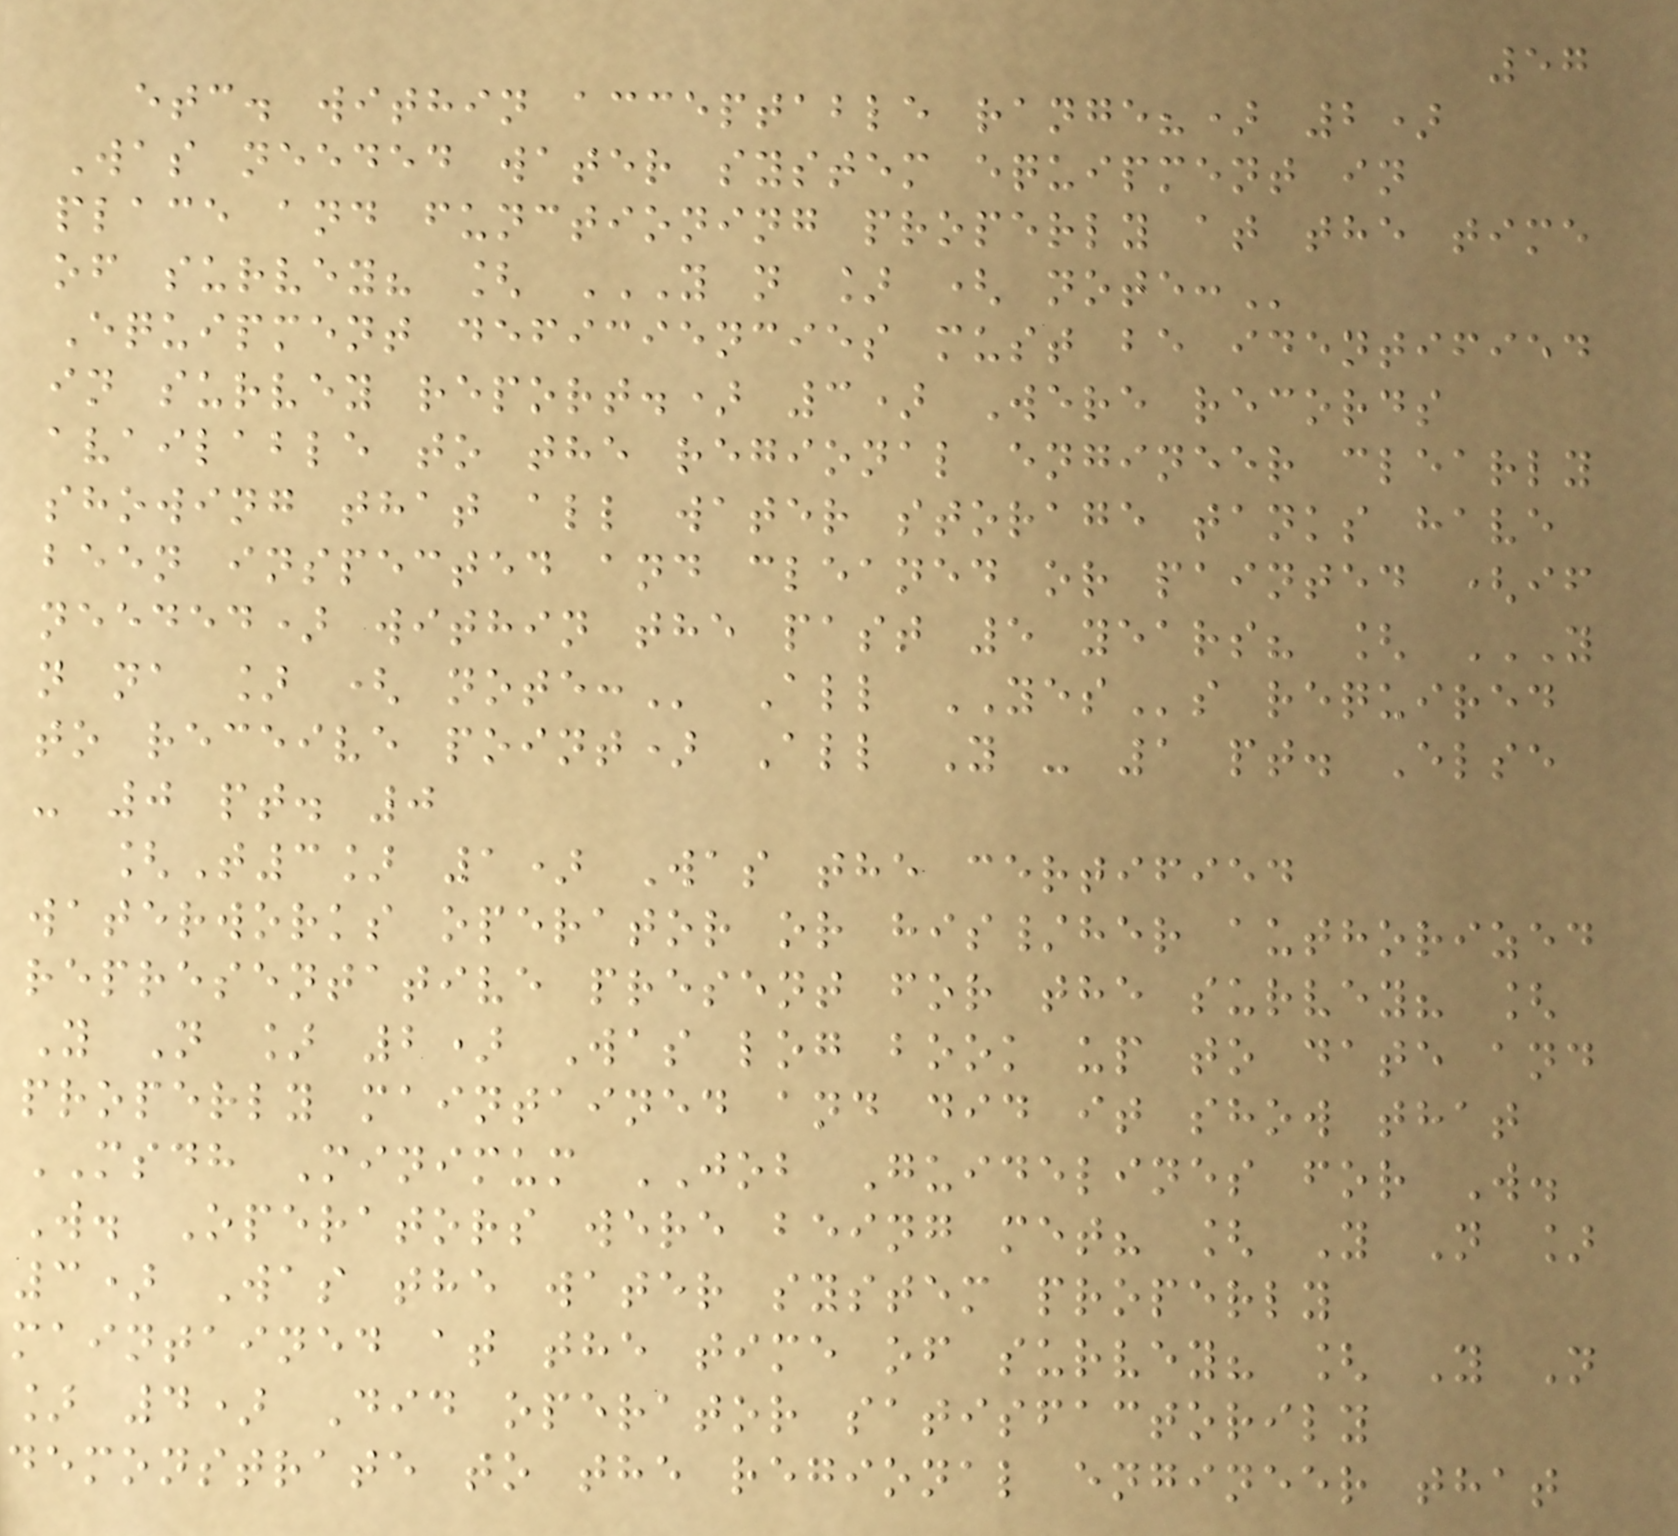57
etc. within acceptable range?) 2)
Was needed water system equipment in
place and functioning properly at the time
of survey? [ Y N ] ( NOTE:
Equipment deficiencies must be identified
in survey report.) 3) Were records
available to the regional engineer clearly
showing that all water storage tanks have
been inspected and cleaned or painted (if
needed) within the past 5 years? [ Y
N NA ] ( NOTE: All YESs required
to receive point) All Y - 1 pt. Else
- 0 pt. 0
[T3] 1) Was the certified
waterworks operator or his/her authorized
representative present for the survey? [
Y N ] 2) Was log book up to date and
properly maintained and did it show that
MSDH Minimum JOB Guidelines for W.
W. Operators were being met? [ Y N ]
3) Was the water system properly
maintained at the time of survey? [ Y N
] 4) Did operator satisfactorily
demonstrate to the regional engineer that
